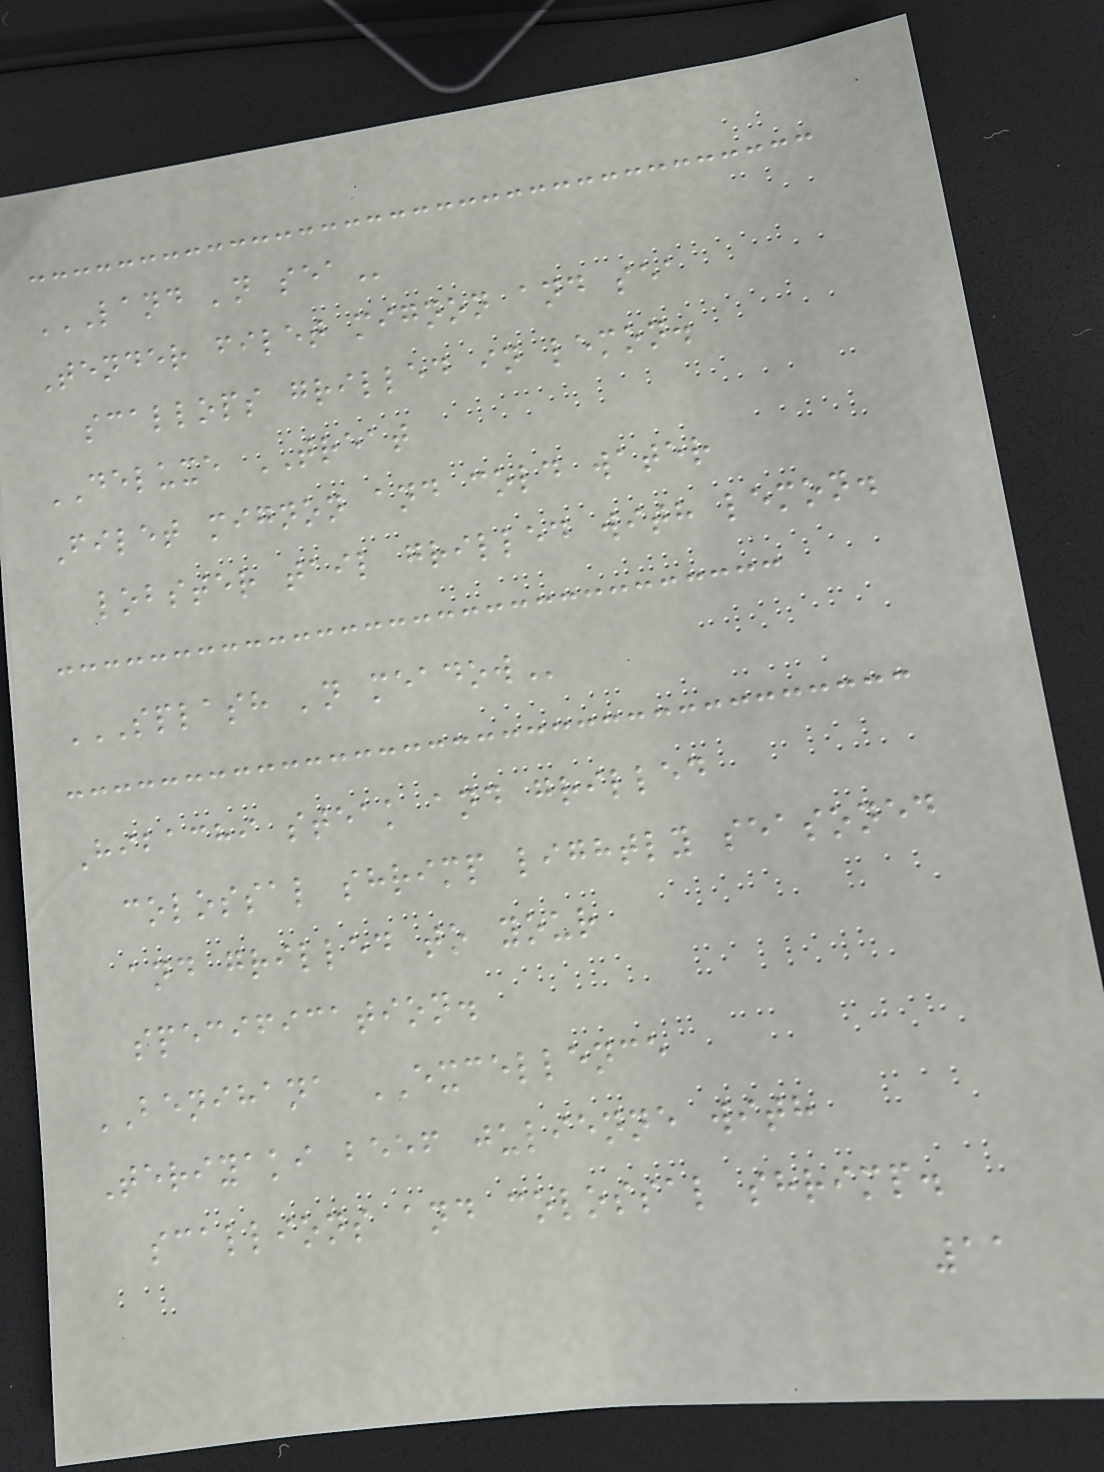LAND 'N SEA
Tender filet mignon and sea
scallops grilled in lemon.
DELUXE TREAT
Filet mignon and cold water
lobster tail grilled with lemon.
SPLASH 'N MEADOW
Hibachi steak and grilled
colossal shrimp lightly seasoned
and grilled to your
specification.
BENIHANA EXCELLENCE
Teriyaki beef julienne with
scallions and colossal shrimp.
11
